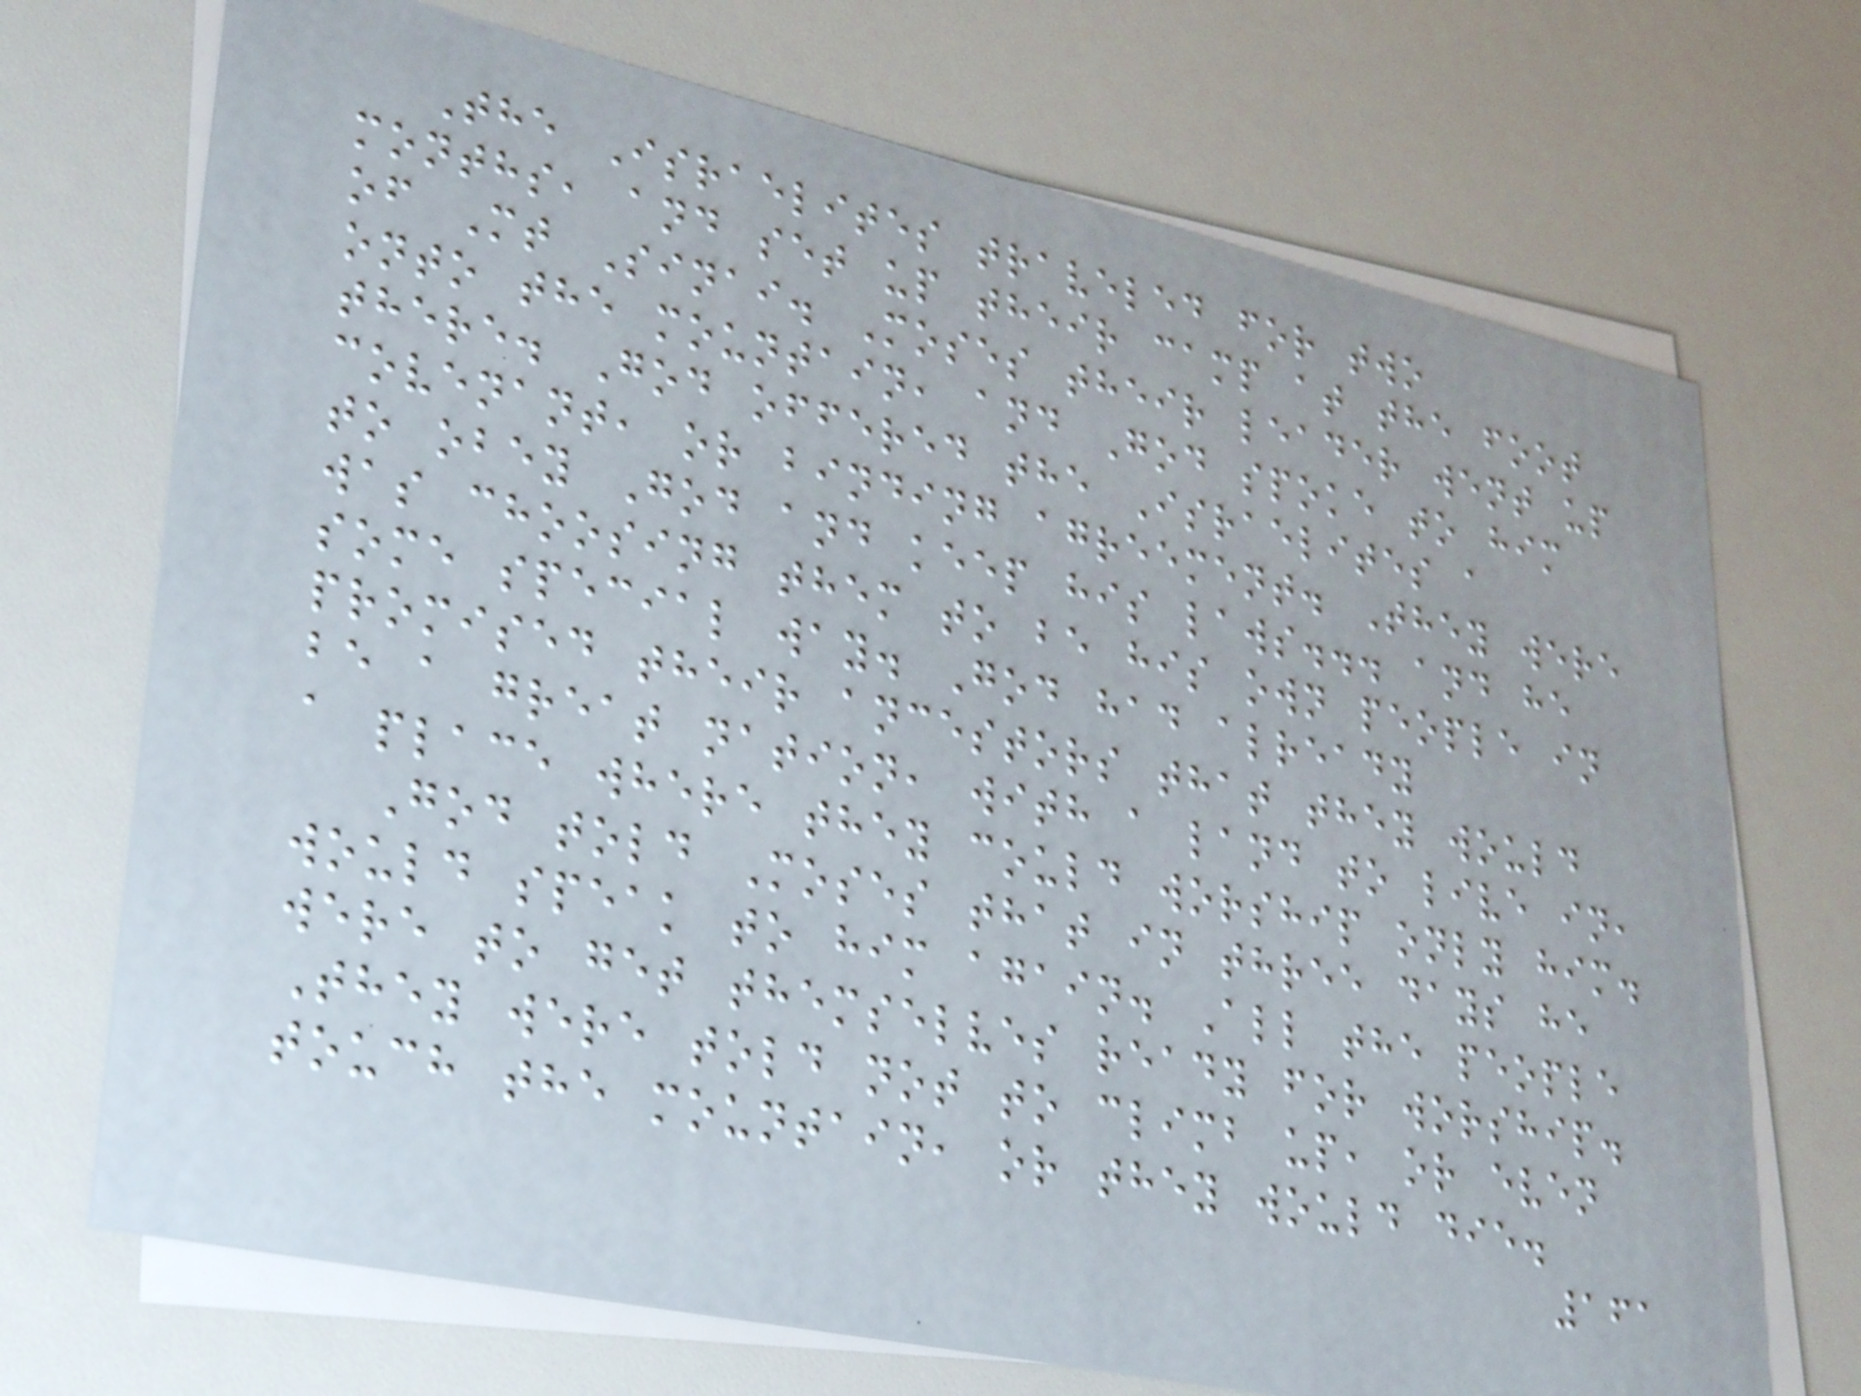The Israelites traveled for two
months, and set up their camp at the foot
of Mt Sinai. Moses their leader went up
onto the mountain, and God spoke to him
there. God offered the Israelites a
covenant, or binding agreement. They were
to obey God and keep his laws... and he
was choosing them to be his own people in
some special way. God had already
promised their ancestors that they would
be a great nation, with a land to live in,
a place where they could worship only him.
God told Moses that in three days he
would speak to him again. All the people
were to get themselves ready for worship.
They were told not to climb up, or even
touch the mountain, or they would die.
161
